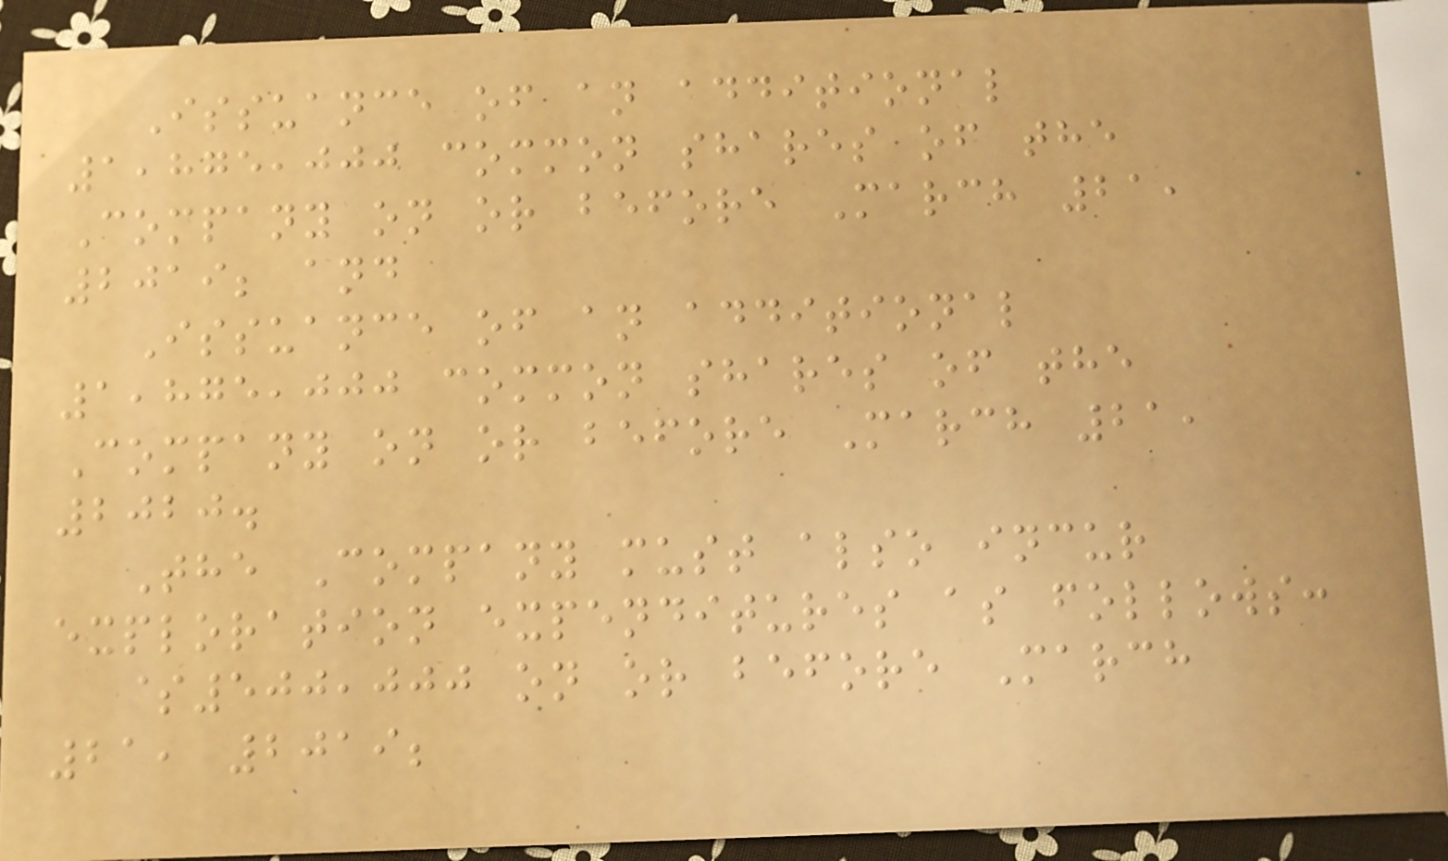Issuance of an additional
1,875,000 common shares of the
Company on or before March 21,
2019; and
Issuance of an additional
1,875,000 common shares of the
Company on or before March 21,
2020.
The Company must also incur
exploration expenditures as follows:
$500,000 on or before March
21, 2019;
